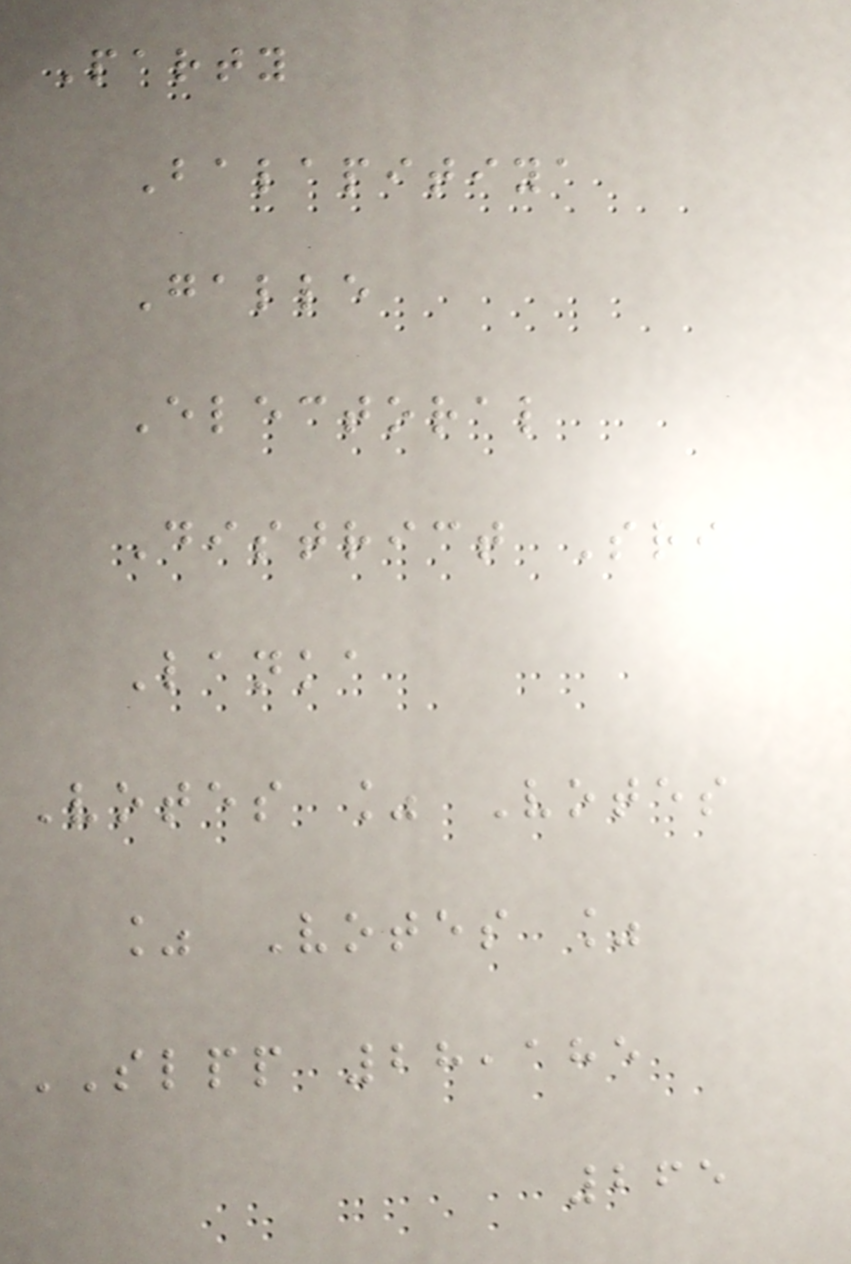Party
Balapitiya
Galle
Electoral
District Sri
Lanka
Votes % Votes
% Votes %
SLPP 28,185
265
